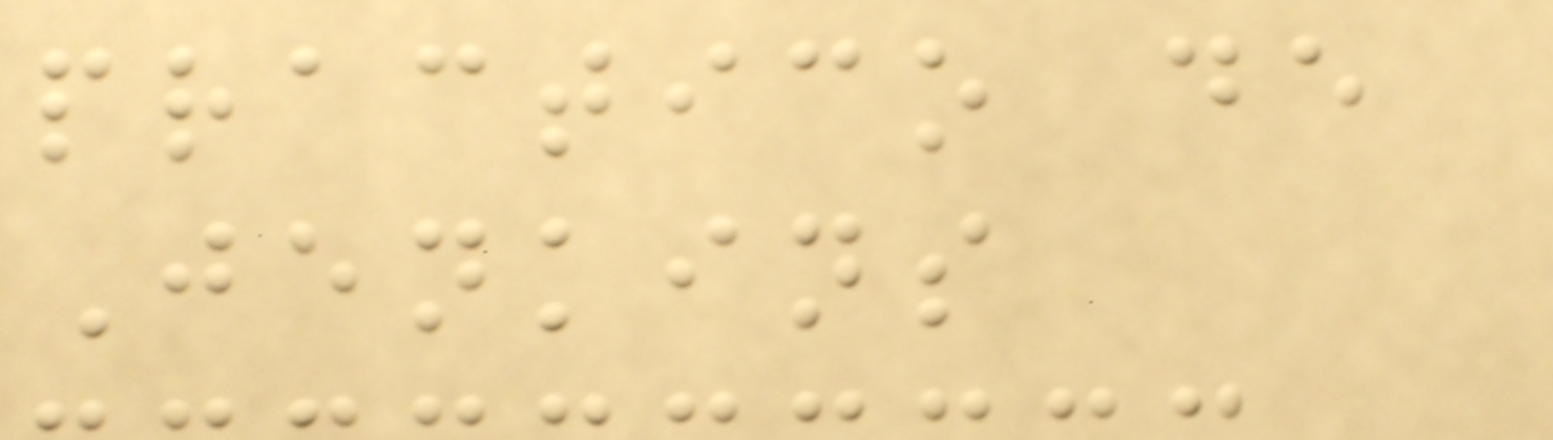practico de
Jenkins
